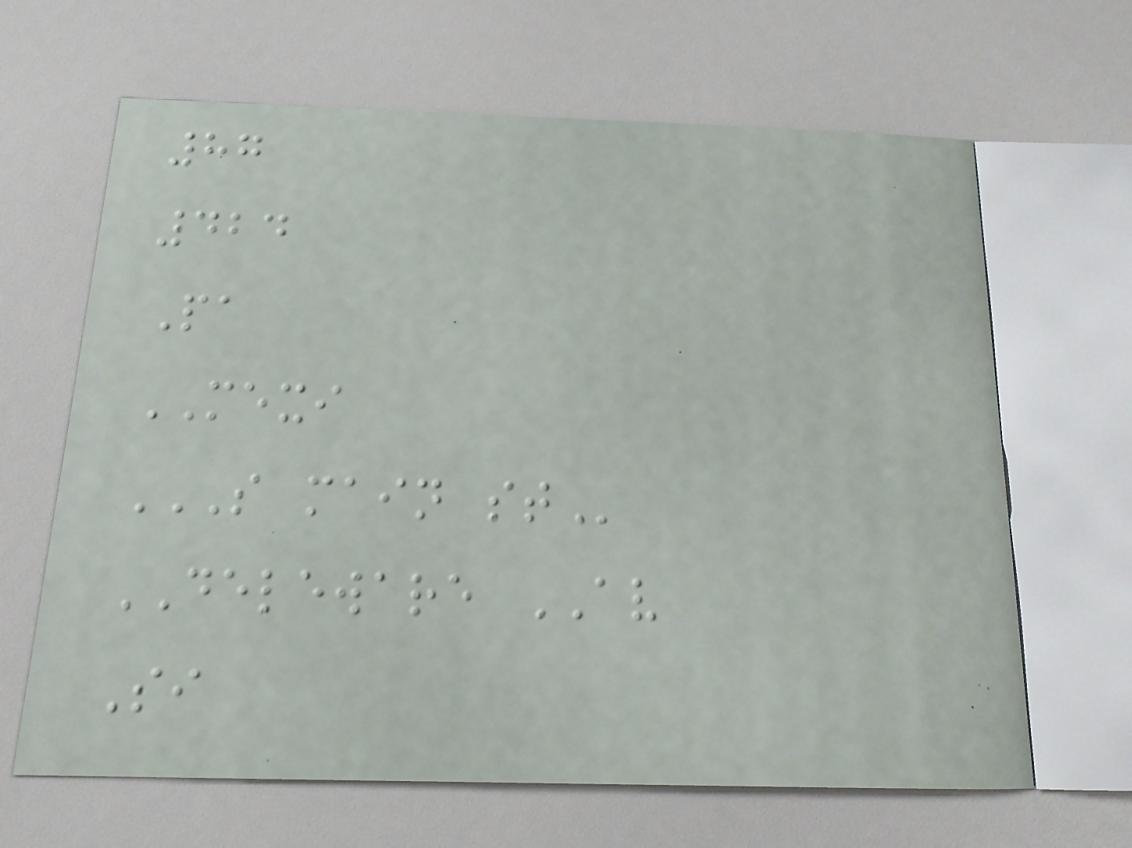87
424
Pa
MEXI
S MAIN ST
DELEWARE AV
Si
